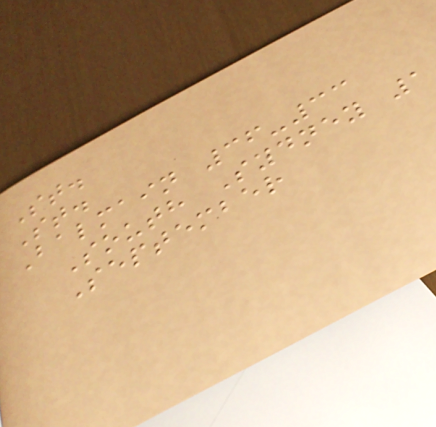St.
St.
Balmain 36-33
South Sydney 1
September
